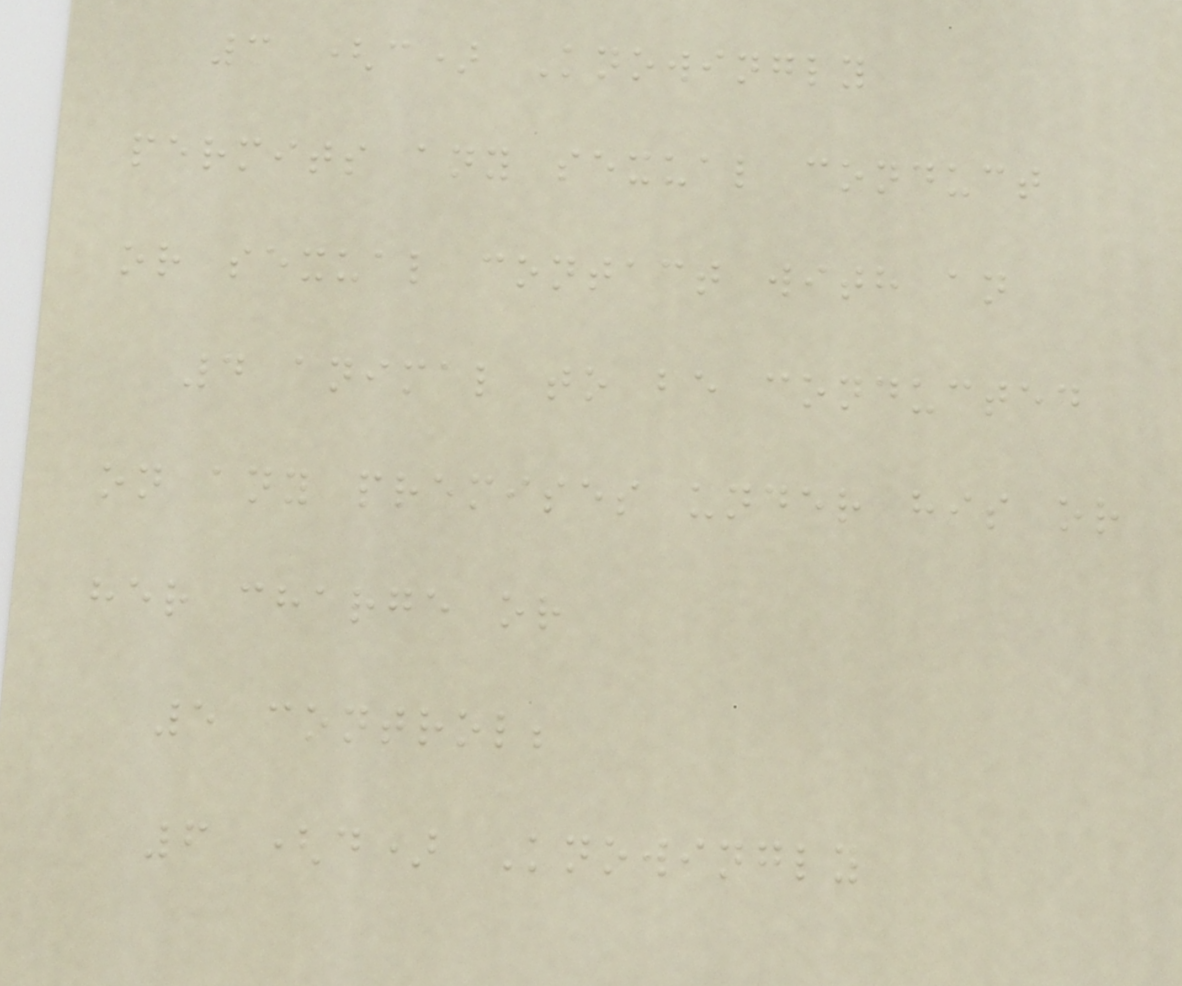3 (c) Knowingly
permits any sexual conduct
or sexual contact with an
4 animal to be conducted
on any premises under his or
her charge or
5 control;
6 (d) Knowingly
